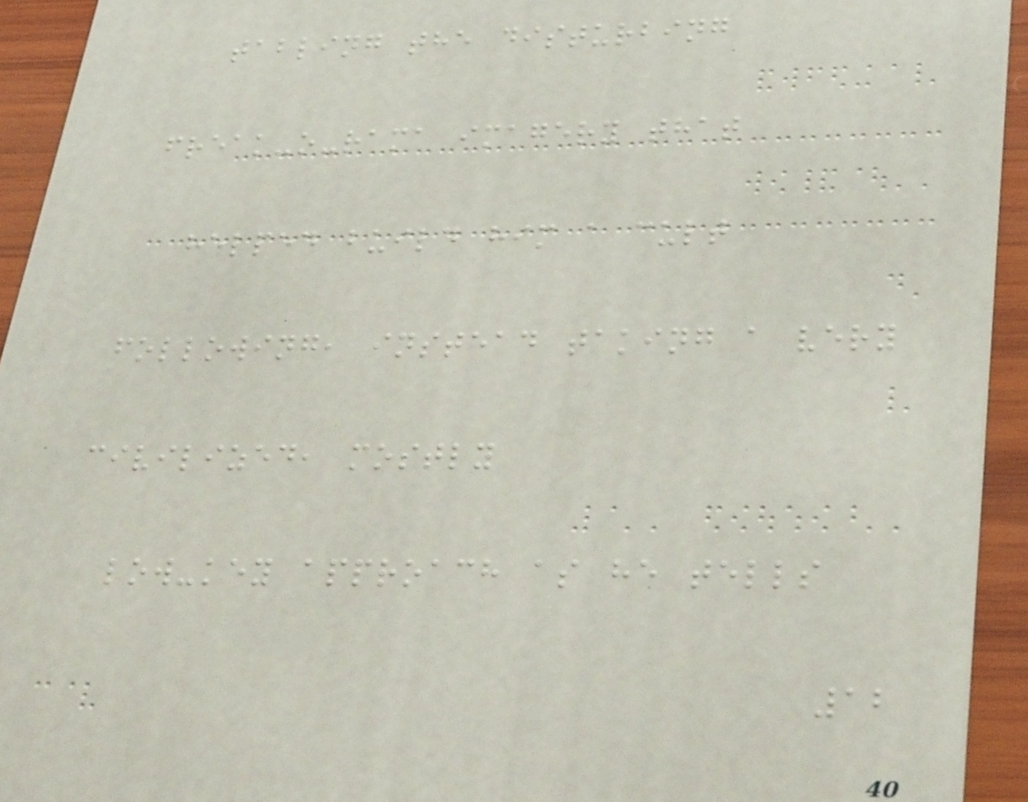tabling the disturbing
freak-o-rama imagery that
helped build him a cult
following, instead taking a very
civilized, mostly
low-key approach as he tells
12
